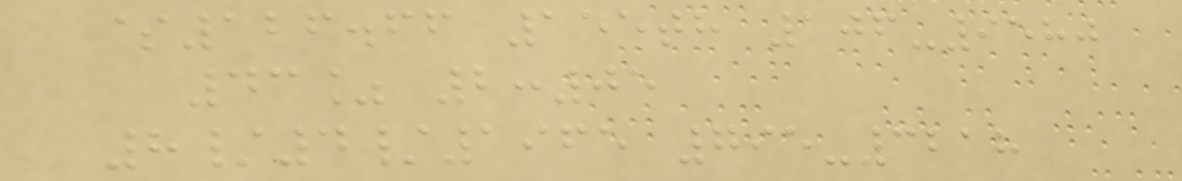$126.66 155th 106-9580
43% 2:05
8/4/1965 795-3218
